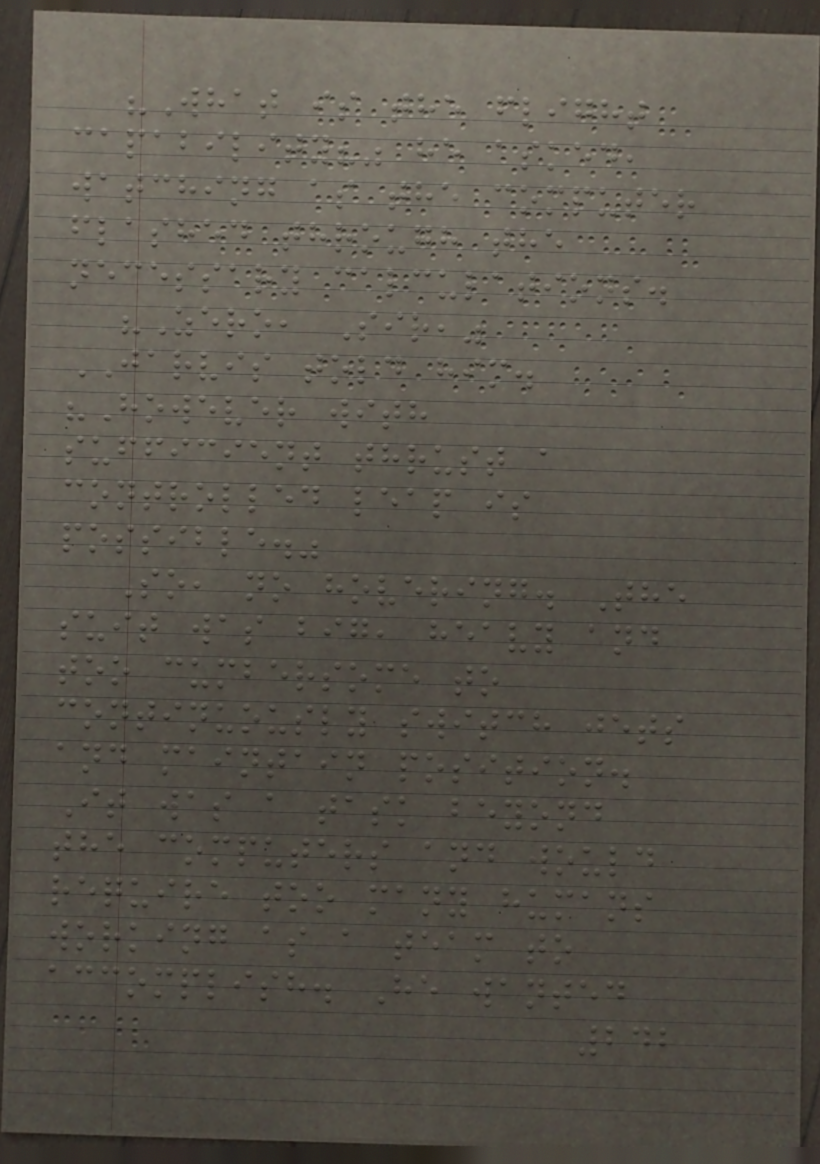"What is the flight
capability?" he asked,
watching as the computer
flashed through the
necessary calculations.
"Zero, Sir,"
JARVIS told him.
"However with
sufficient thrust a
controlled leap is
possible."
So, no hovering. The
suit was big, heavy and
too cumbersome to
continuously switch jets
and maintain position.
It was a task beyond
the computers and would
require too many humans
working as a team to
accomplish. He wanted
242
